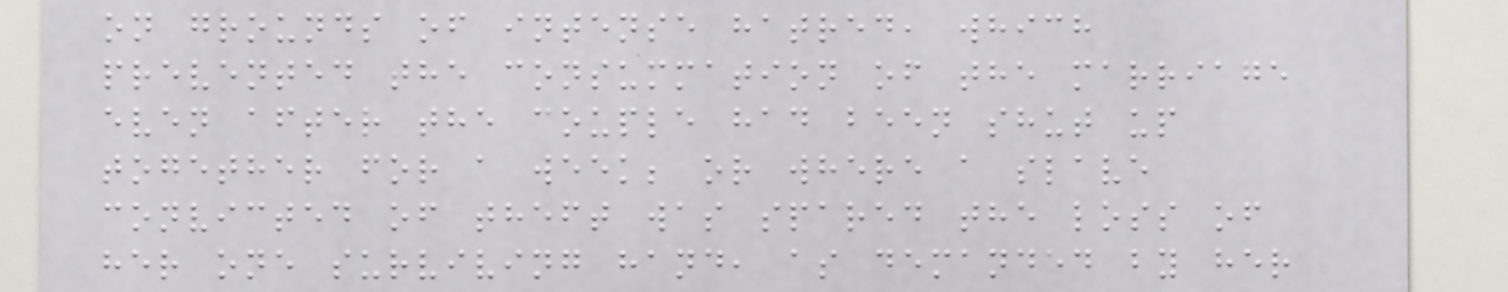on grounds of intense hatred, which
prevented the consummation of the marriage
even after the couple had been shut up
together for a week; or where a slave
convicted of theft was spared the loss of
her one surviving hand, as demanded by her
